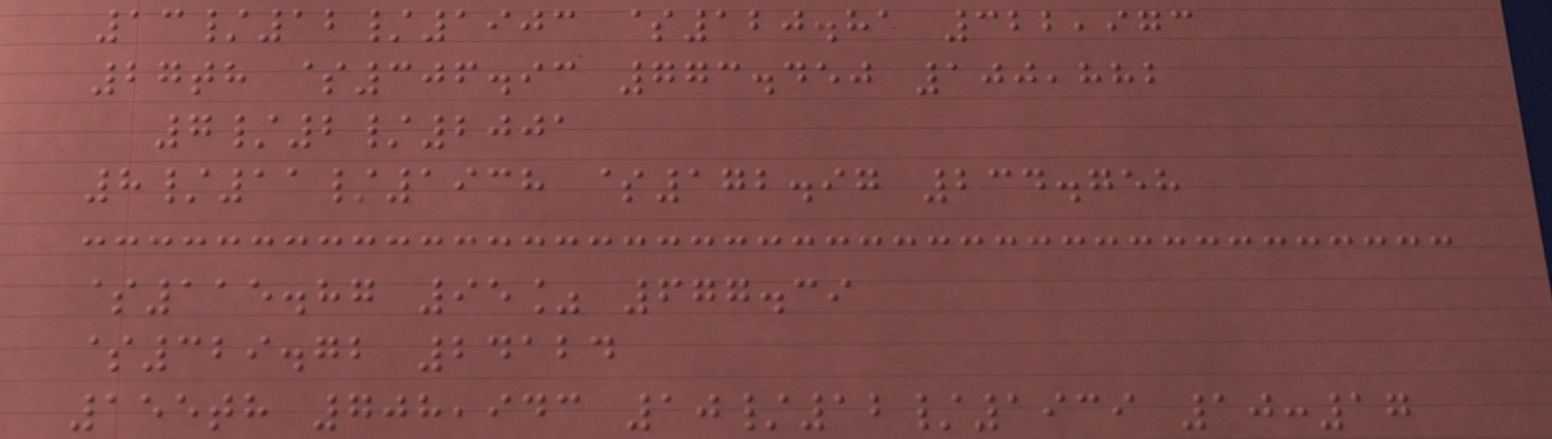13/12/1903 $120.81 322,973
27th $306.93 773.450 100,882
7/2/2001
8/11/1938 $172.97 234.758
$115.87 95% 677.39
$329.72 24124
155th 708,943 10/12/1939 10:17
